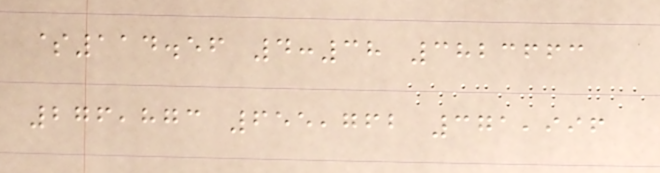$114.56 4:38 3823663
276,873 655,762 371,996
